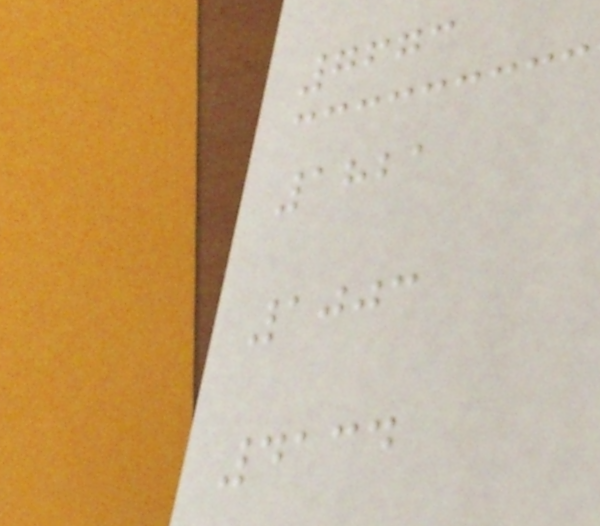7673
1821
1003
4134
